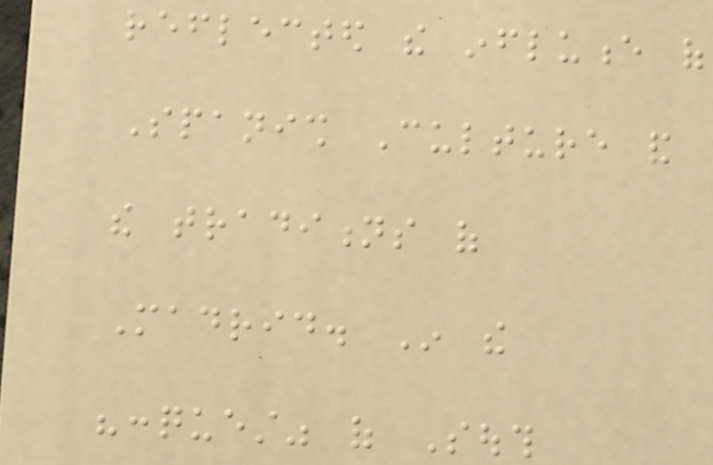reflected the influence of
Spanish Culture and
the traditions of
Madrid. In the
"conquest" of South
